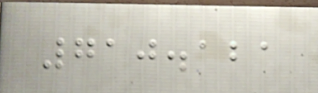710.121
